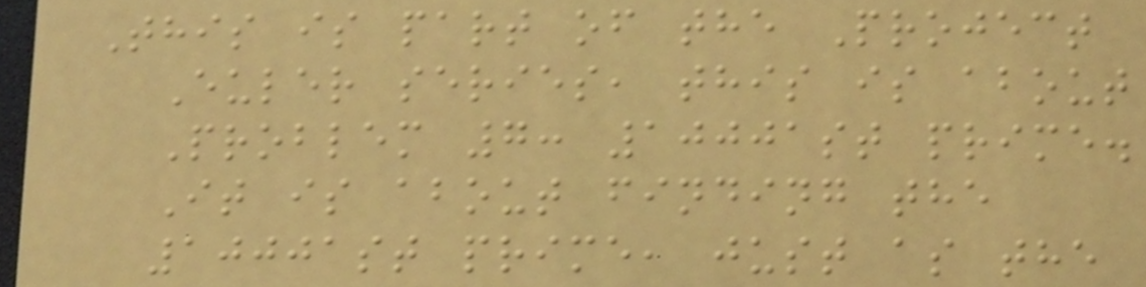This is part of the Project
Euler series, this is about
Problem 7: 10001st prime.
It is about finding the
10001st prime, just as the
